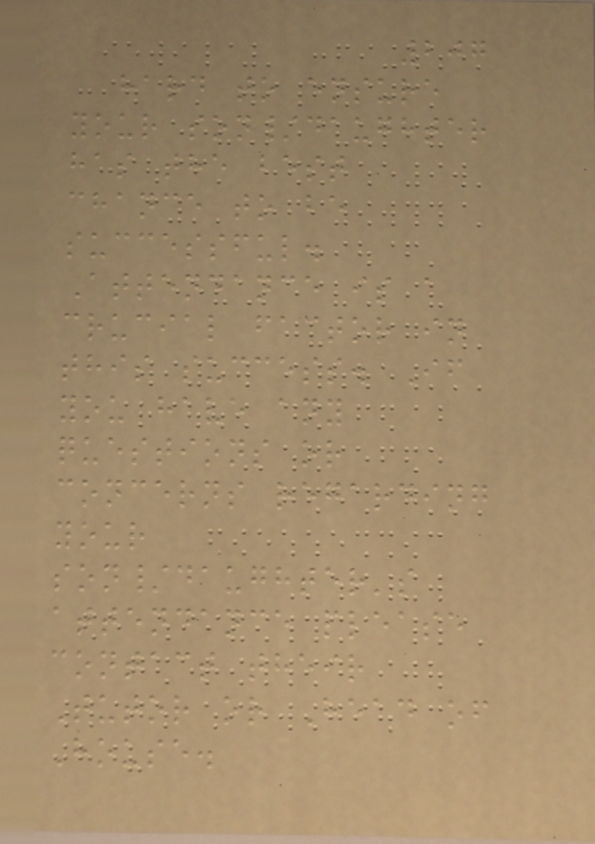207
hard to ensure
your son/daughter
has the best
chance to be
successful.
Attendance is a
crucial factor in
this success. If
you have any
questions or
concerns regarding
your
son/daughter's
attendance please
contact their
Tutor or Head of
House.
